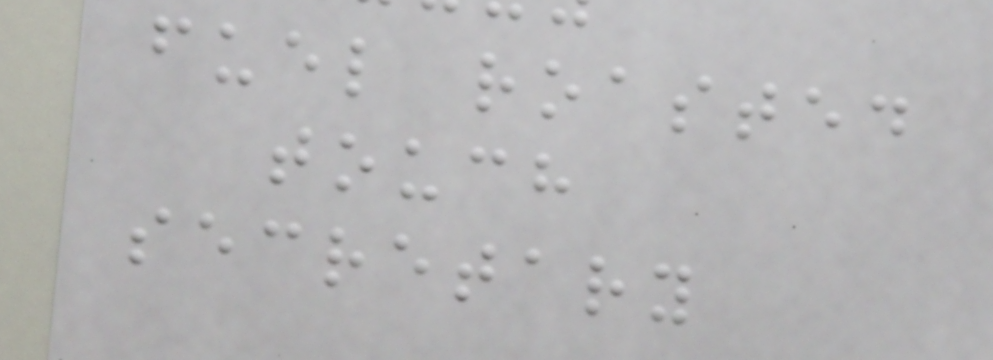fuel roasted
touch
secretary
